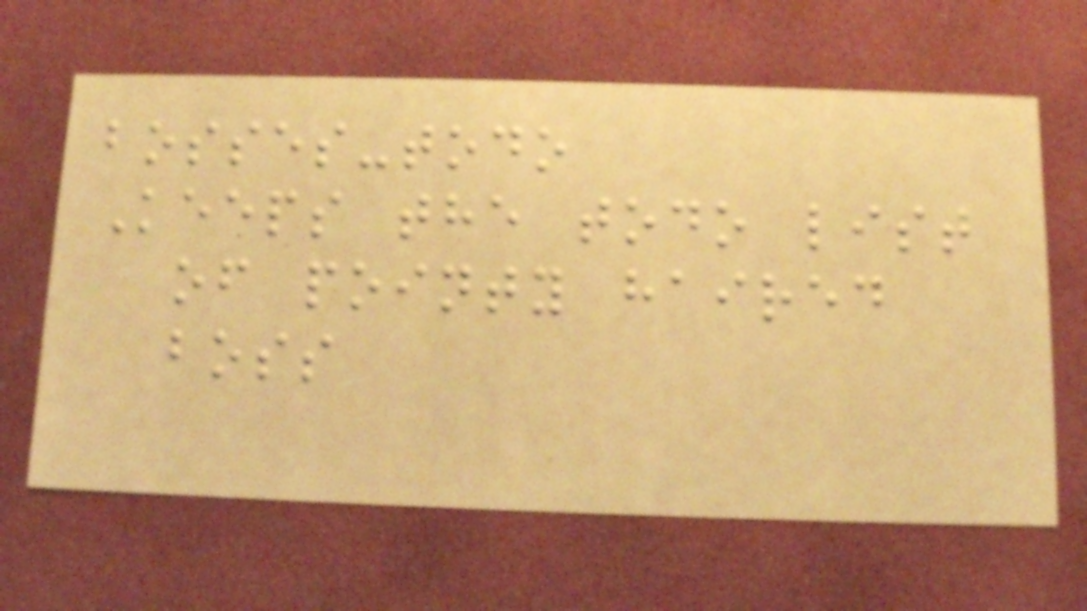bosses-todo
Keeps the todo list
of pointy haired
boss
